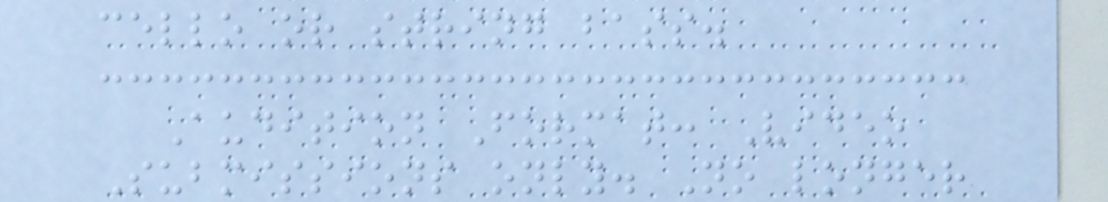cello or string bass.
Audition Format: Video
Submissions only. No longer
